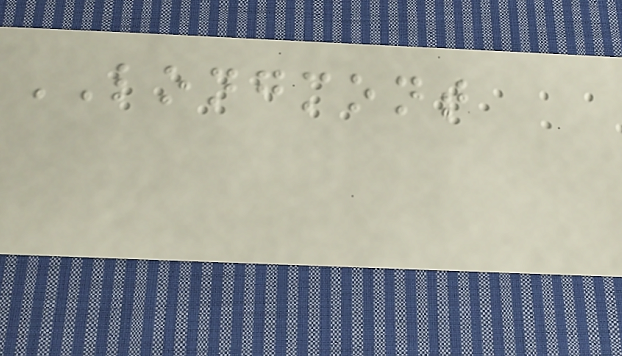LONGMONT
